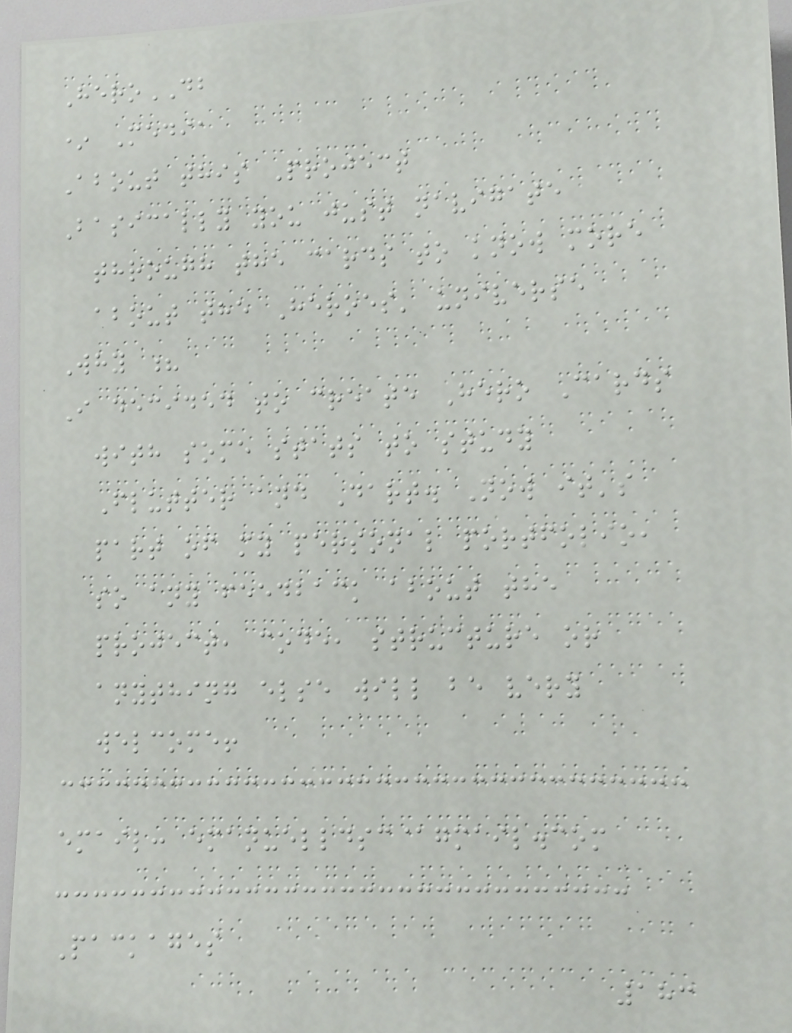HeroDB
* Media
About this Project
Basically you just navigate
through the cards to know more
about the Heroes' universe
Why ?
I decided to create Hero Cards
with some stats to study
Flutter and Dart. Now it's
part of my personal portfolio,
so any feedback about the
project, code, structure or
anything else will be very
welcome!
email: emanuelldsc@gmail.com
Packages
183
